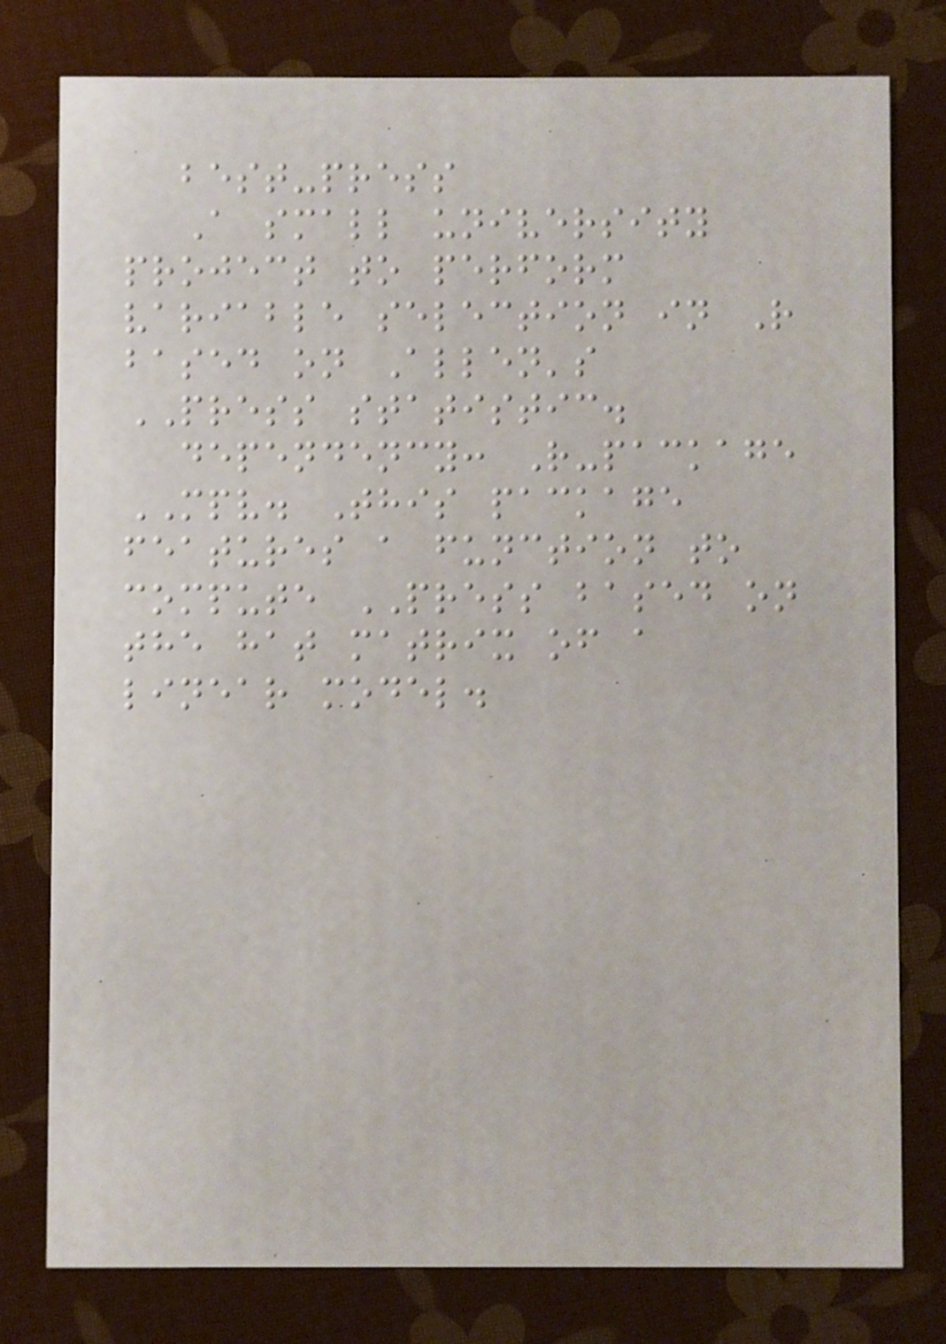best-press
A small university
project to perform
variable selection in R
based on Allen's
PRESS statistic.
dependency: R-package
MPV. This package
features a function to
compute PRESS based on
the hat matrix of a
linear model.
